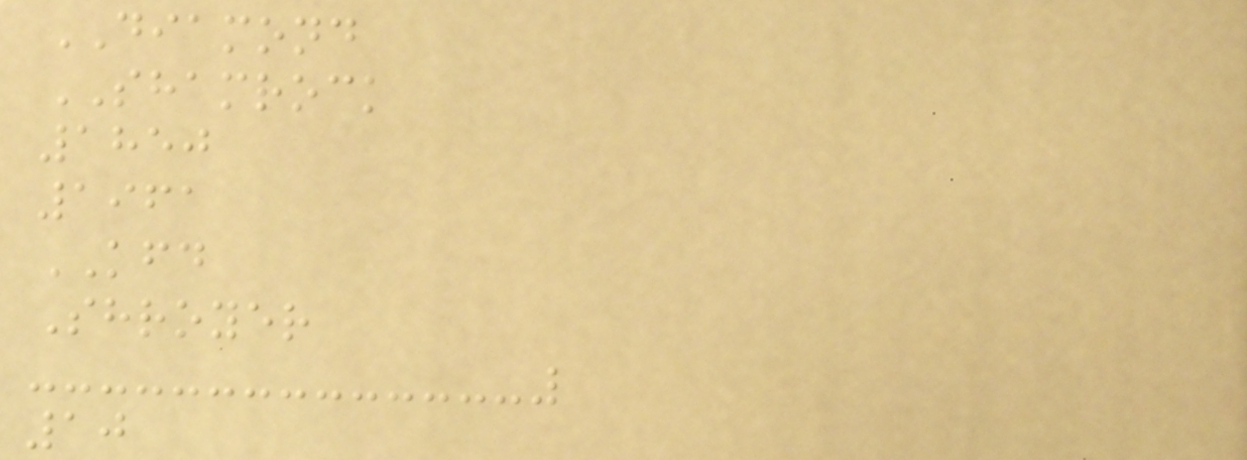DIAMOND
SHAMROCK
1850
1961
KFD
Shroyer
10
